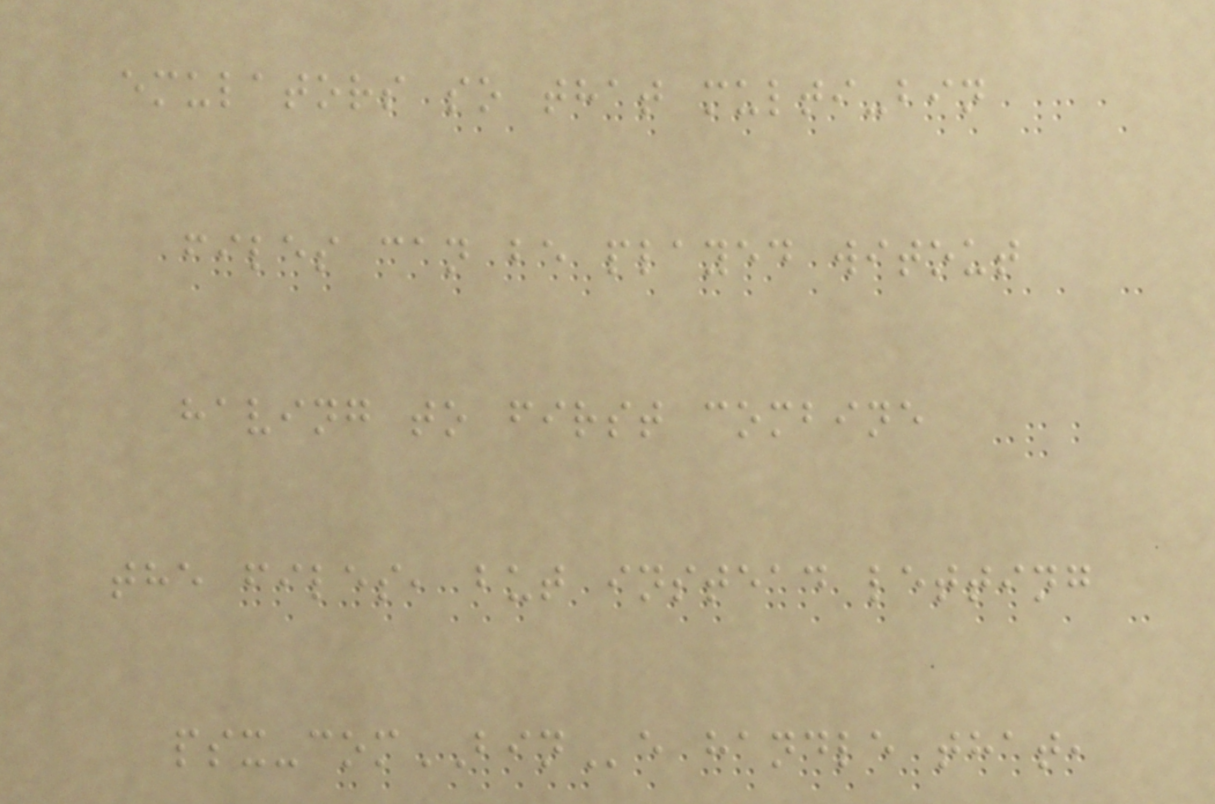emulators so that multi-bin
files can be played witout
having to first combine
the files, but instead letting
psx-comBINe handle that,
